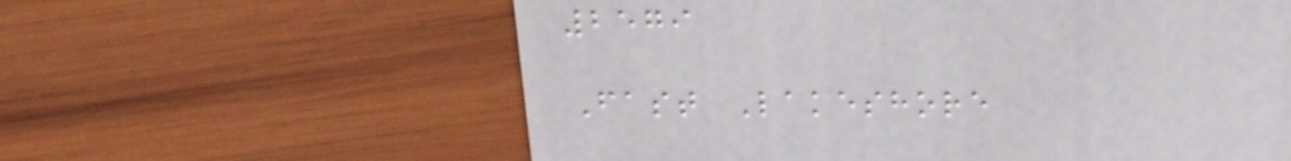2579
Fast Lakeshore
